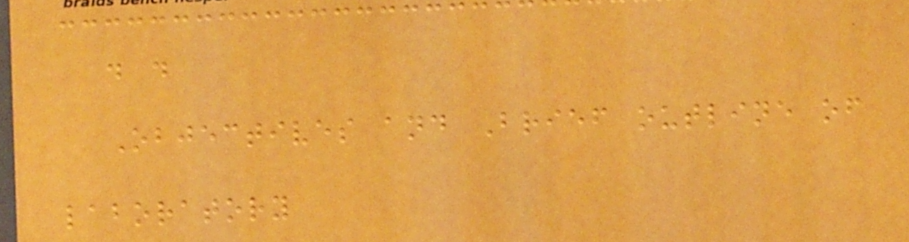. .
Objectives and Brief outline of
laboratory
